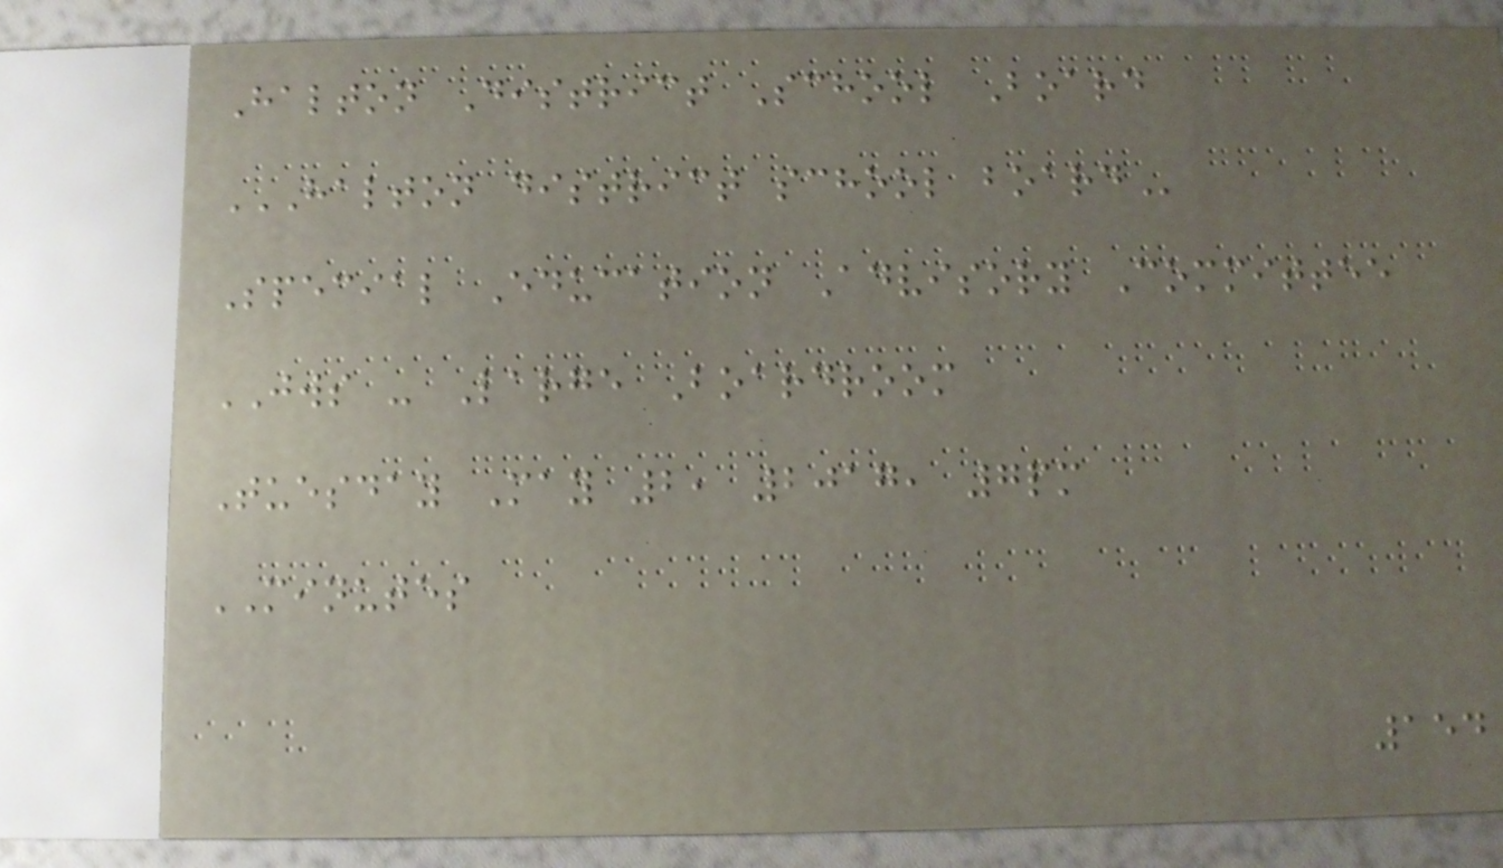Halton District School Board
HALTON DISTRICT SCHOOL BOARD
Special Education Advisory Committee
JWS - Large Boardroom
Tuesday May 2, 2017, 7pm
MINUTES
154
